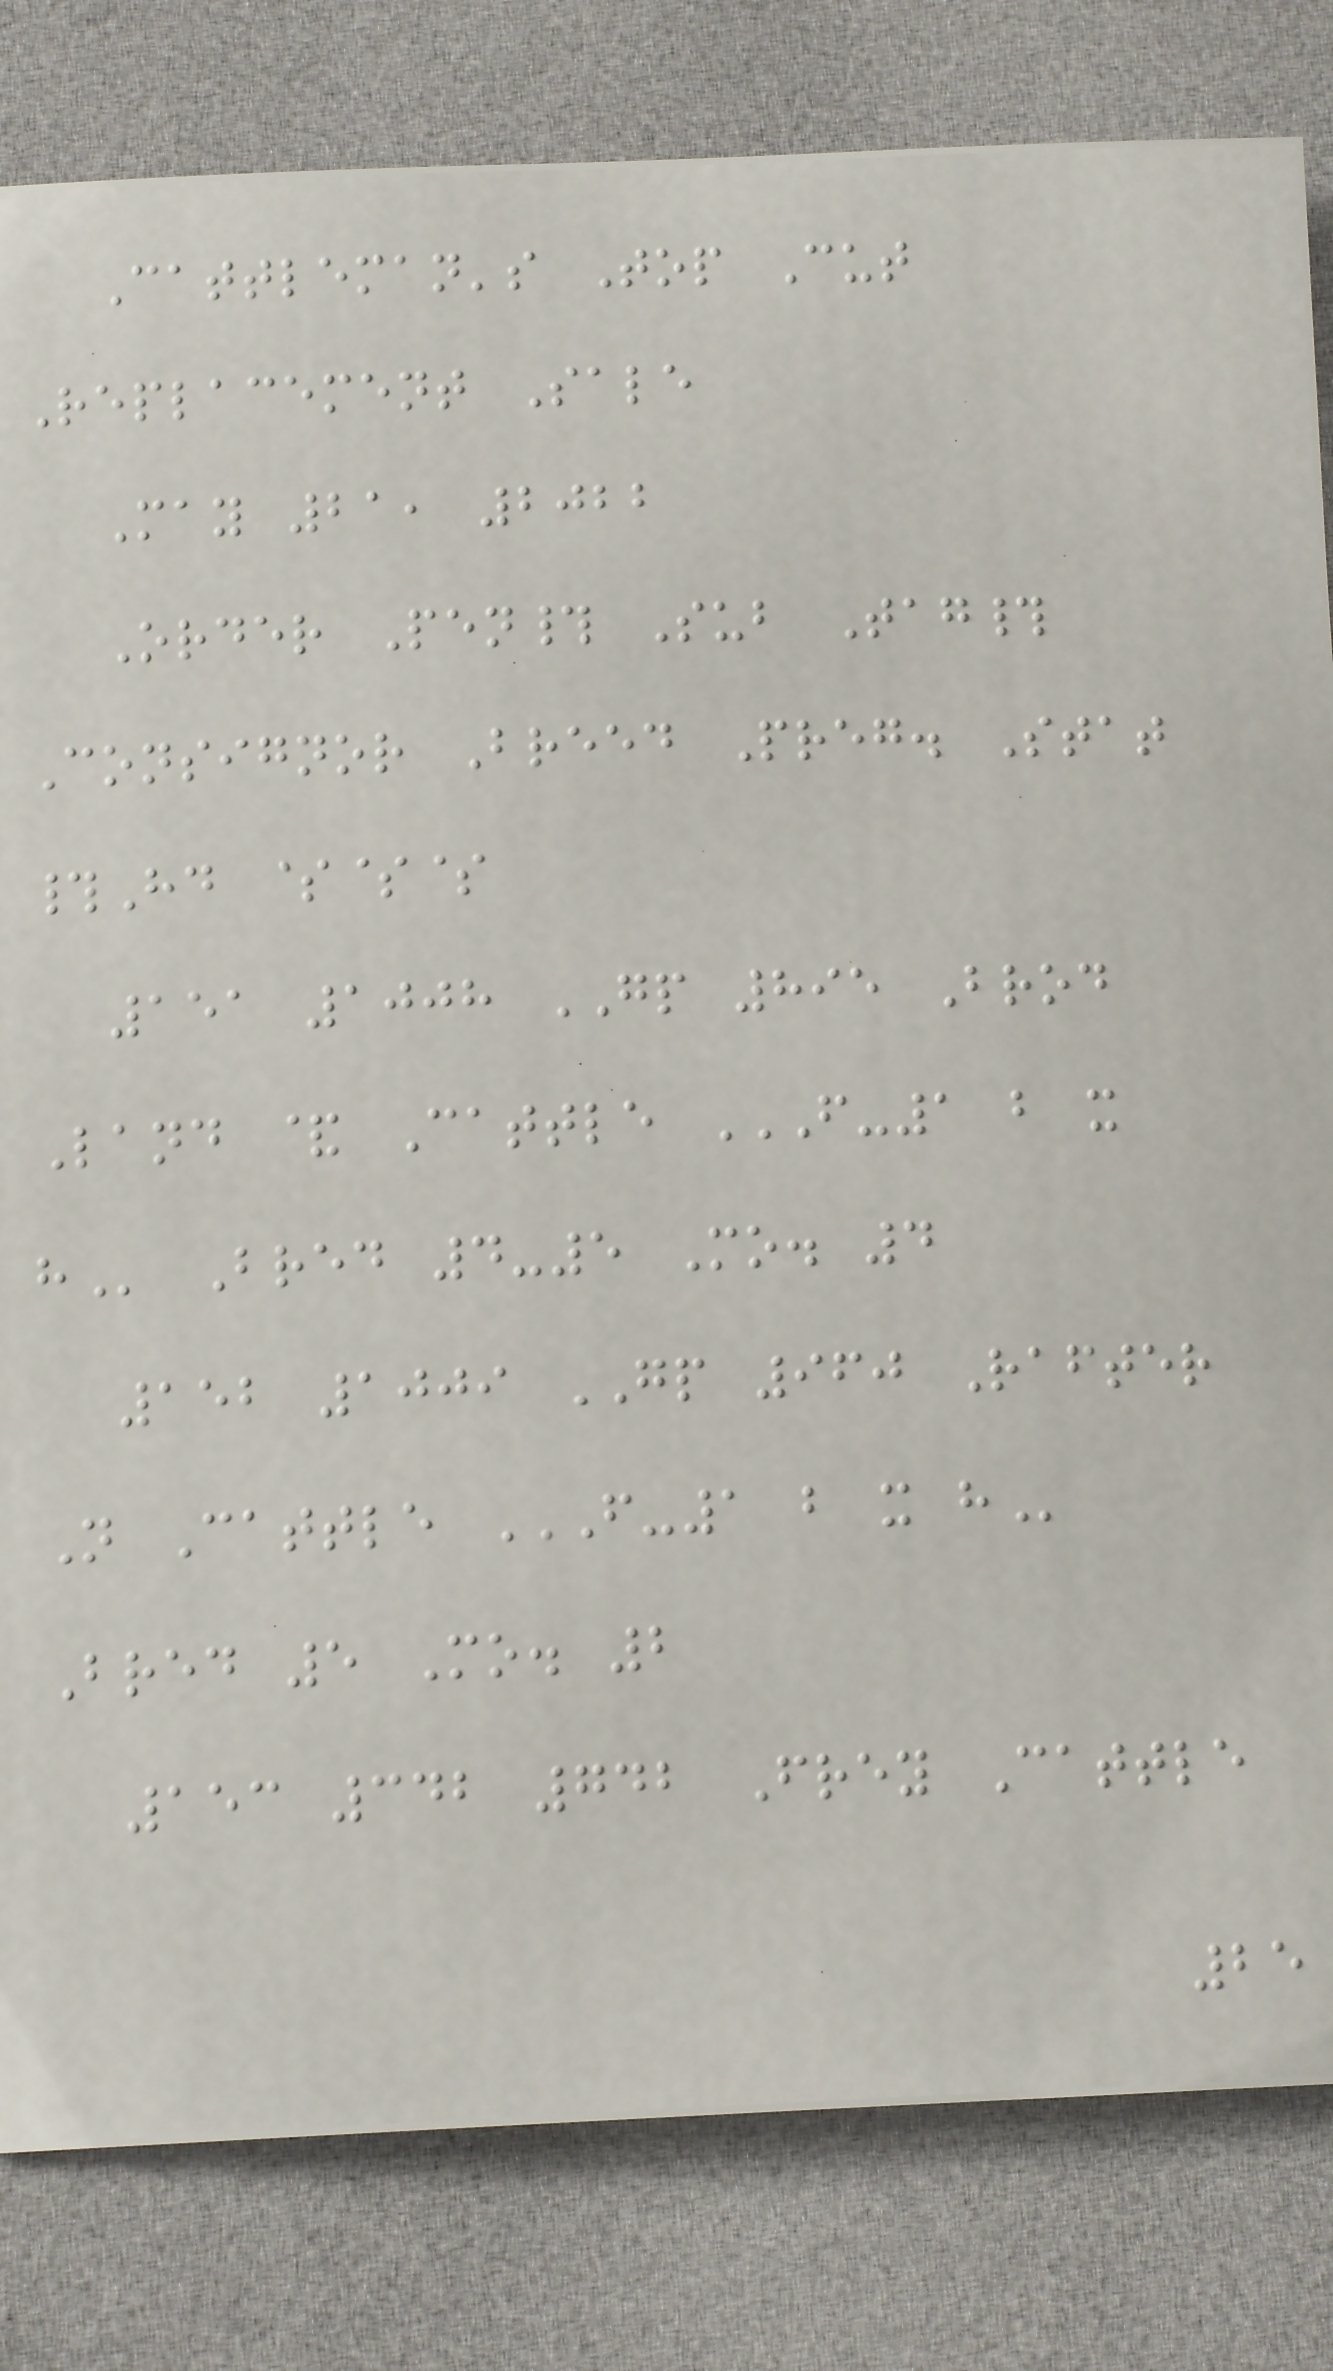Cattleman's Top Cut
Replacement Sale
May 21, 2022
Order Pen# Sub Tag#
Consignor Breed Preg. Stat
#Hd $$$
151 1008 GP 895 Brod
Land & Cattle F-1 B X
H Bred 4-5 Mo. 4
152 1009 GP 960 Rafter
N Cattle F-1 B X H
Bred 5 Mo. 2
153 342 742 Frey Cattle
25
